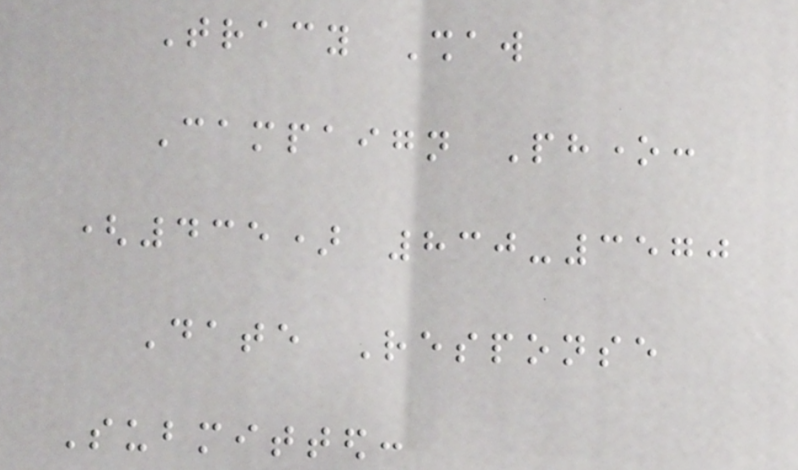Tracy Shaw
Campaign Phone:
(435) 830-3570
Date Response
Submitted:
